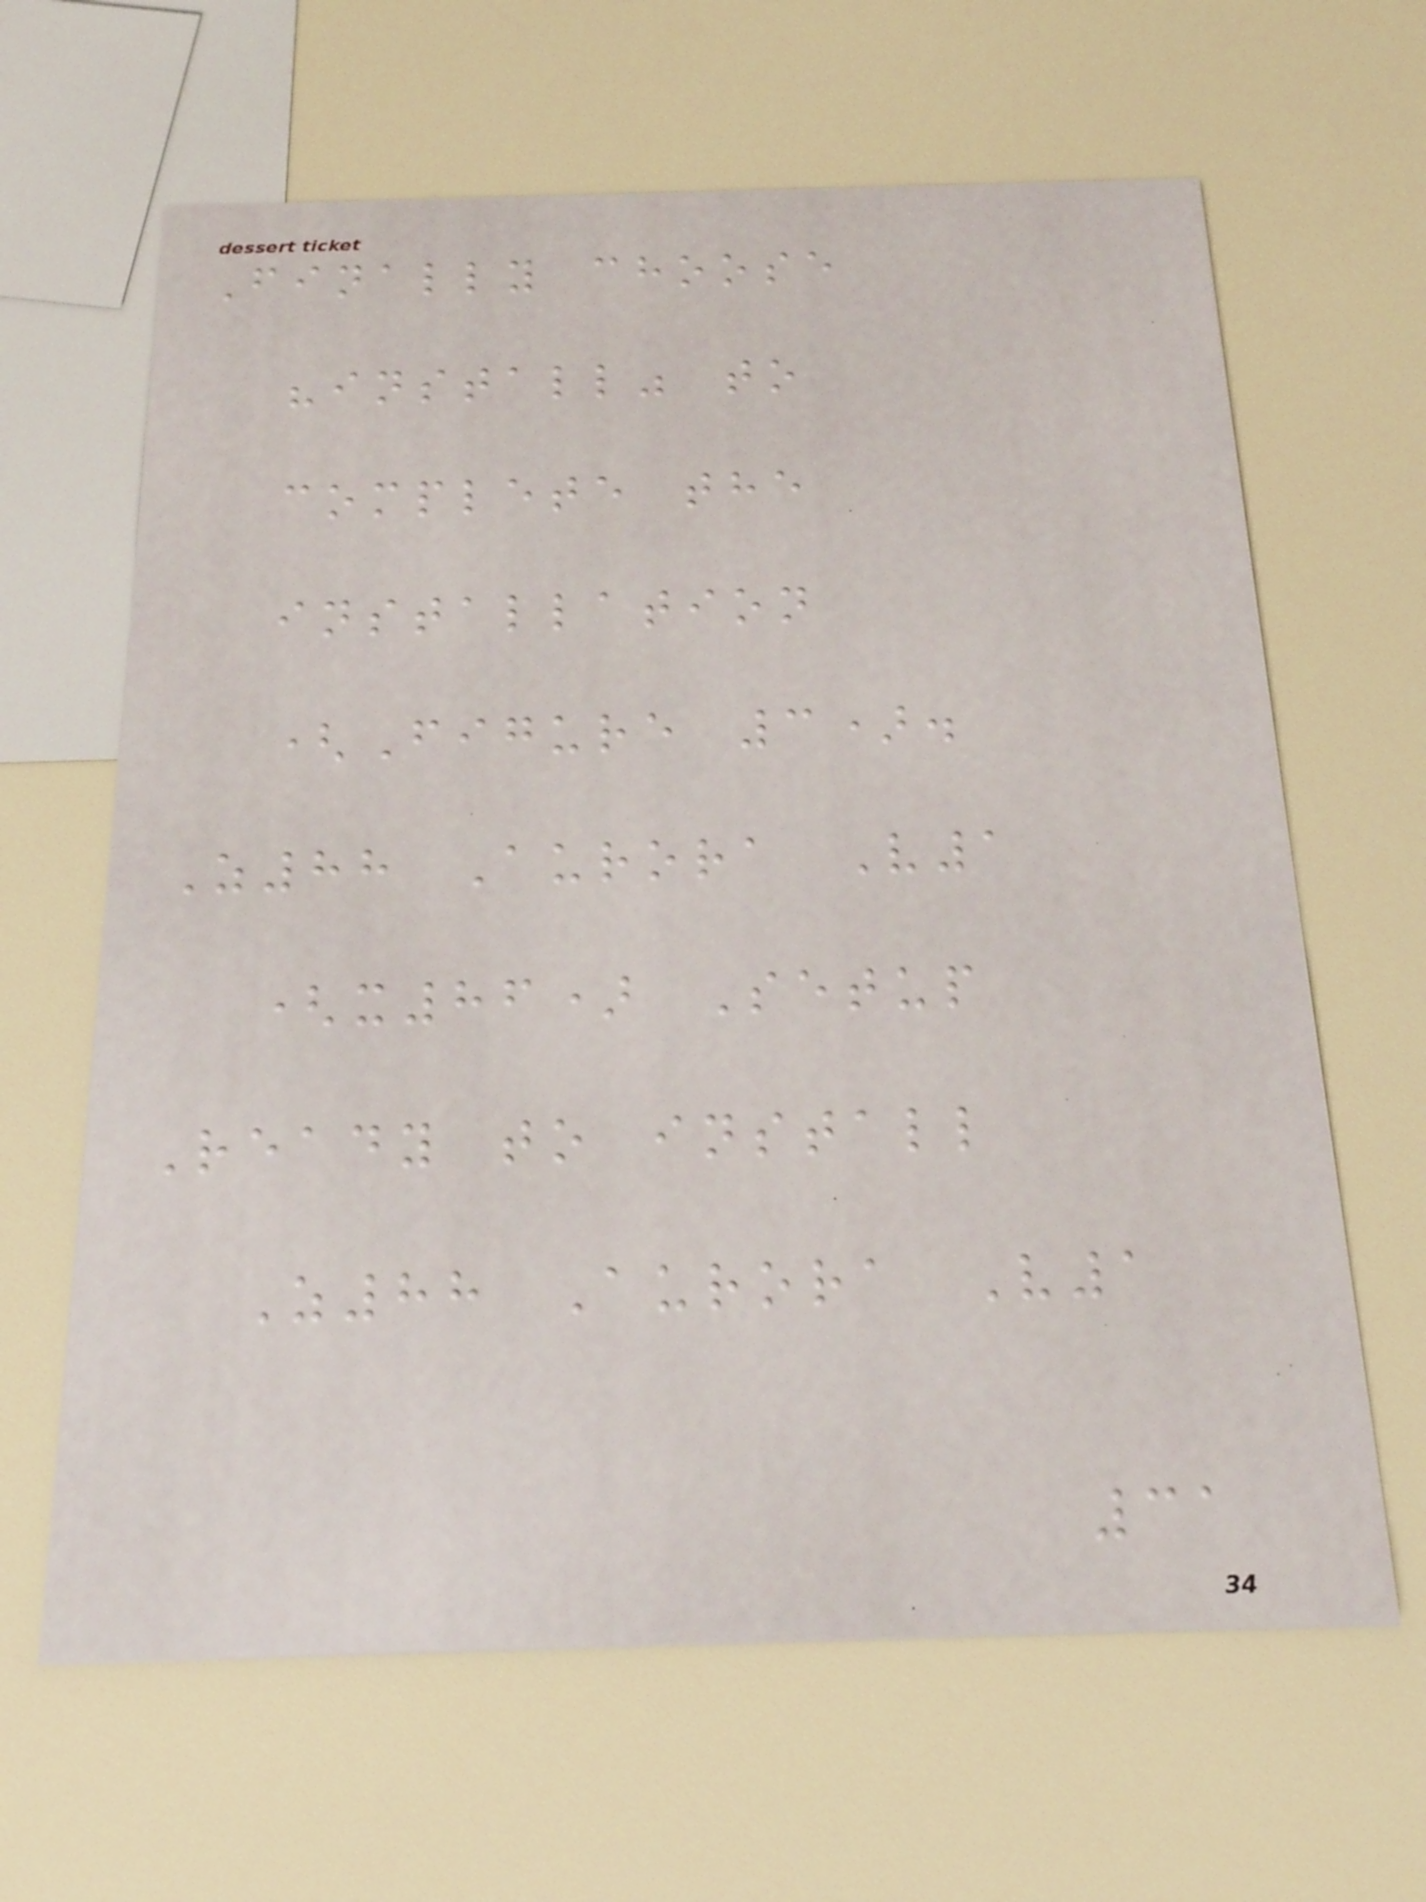Finally choose
"install" to
complete the
installation
(Figure 3).
Z88 Aurora V1
(x86) Setup
Ready to install
Z88 Aurora V1
31
